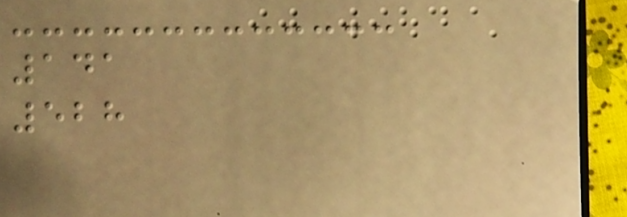141
528
